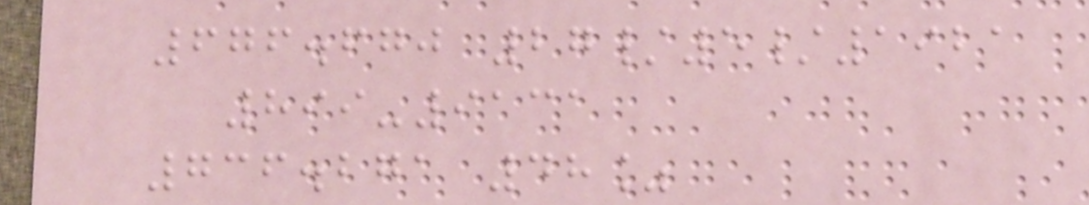676.670 27/5/1921
899-9131
736.271 48%
